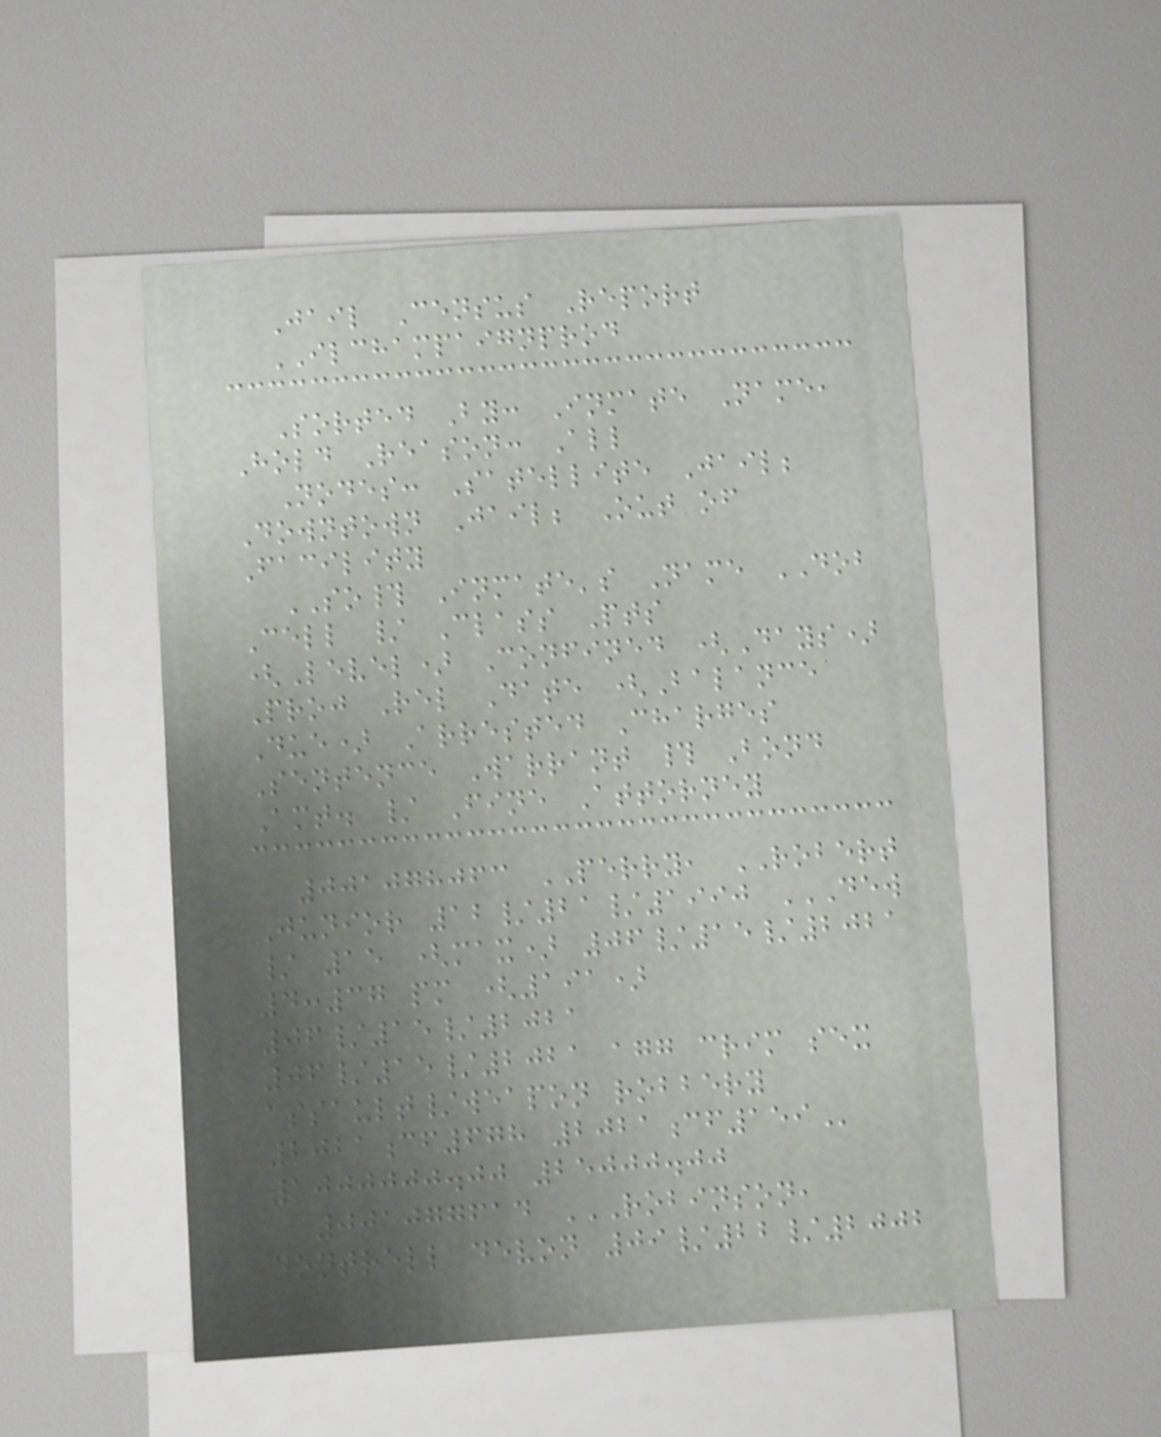Jail Census Report
ILCHAMPAIGNPROD
Sorted By: Inmate Name,
Hold Reason: All
Nodes: Satellite Jail;
Downtown Jail; Out of
Facility
SO# Inmate's Name DOB
Cell / Class Pts
(Level) Confined (Days)
Proj Rel Date (Balance
Due) Arrested Charges
Sentence Warrant # Bond
Amt. / Fine Attorney
001078063 PERRY, ROBERT
Junior 12/21/1990 DEW
/ 15 (MAX) 06/15/2021
4:37 PM (191)
06/15/2021
06/15/2021 AGG CRIM SEX
ASSAULT/WEAPON ROBBERY
2021CF678 2021CF159
1000000.00 25000.00
001077614 ROBINSON,
DONTRELL DEVON 09/22/2002
